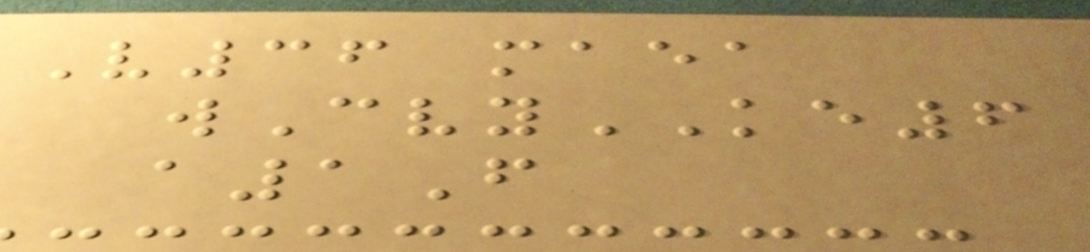V36 maea
wCvyKE6
a1F
